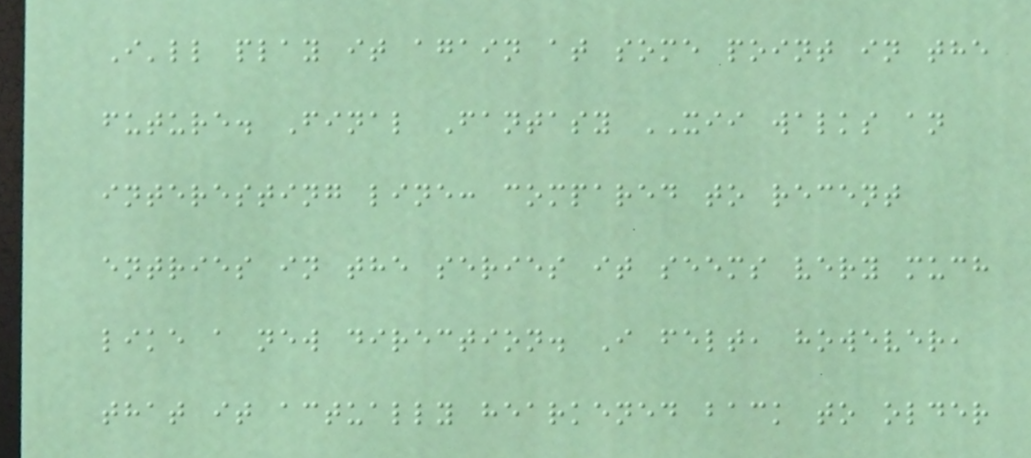I'll play it again at some point in the
future. Final Fantasy XII walks an
interesting line: compared to recent
entries in the series it seems very much
like a new direction. I felt, however,
that it actually hearkened back to older
